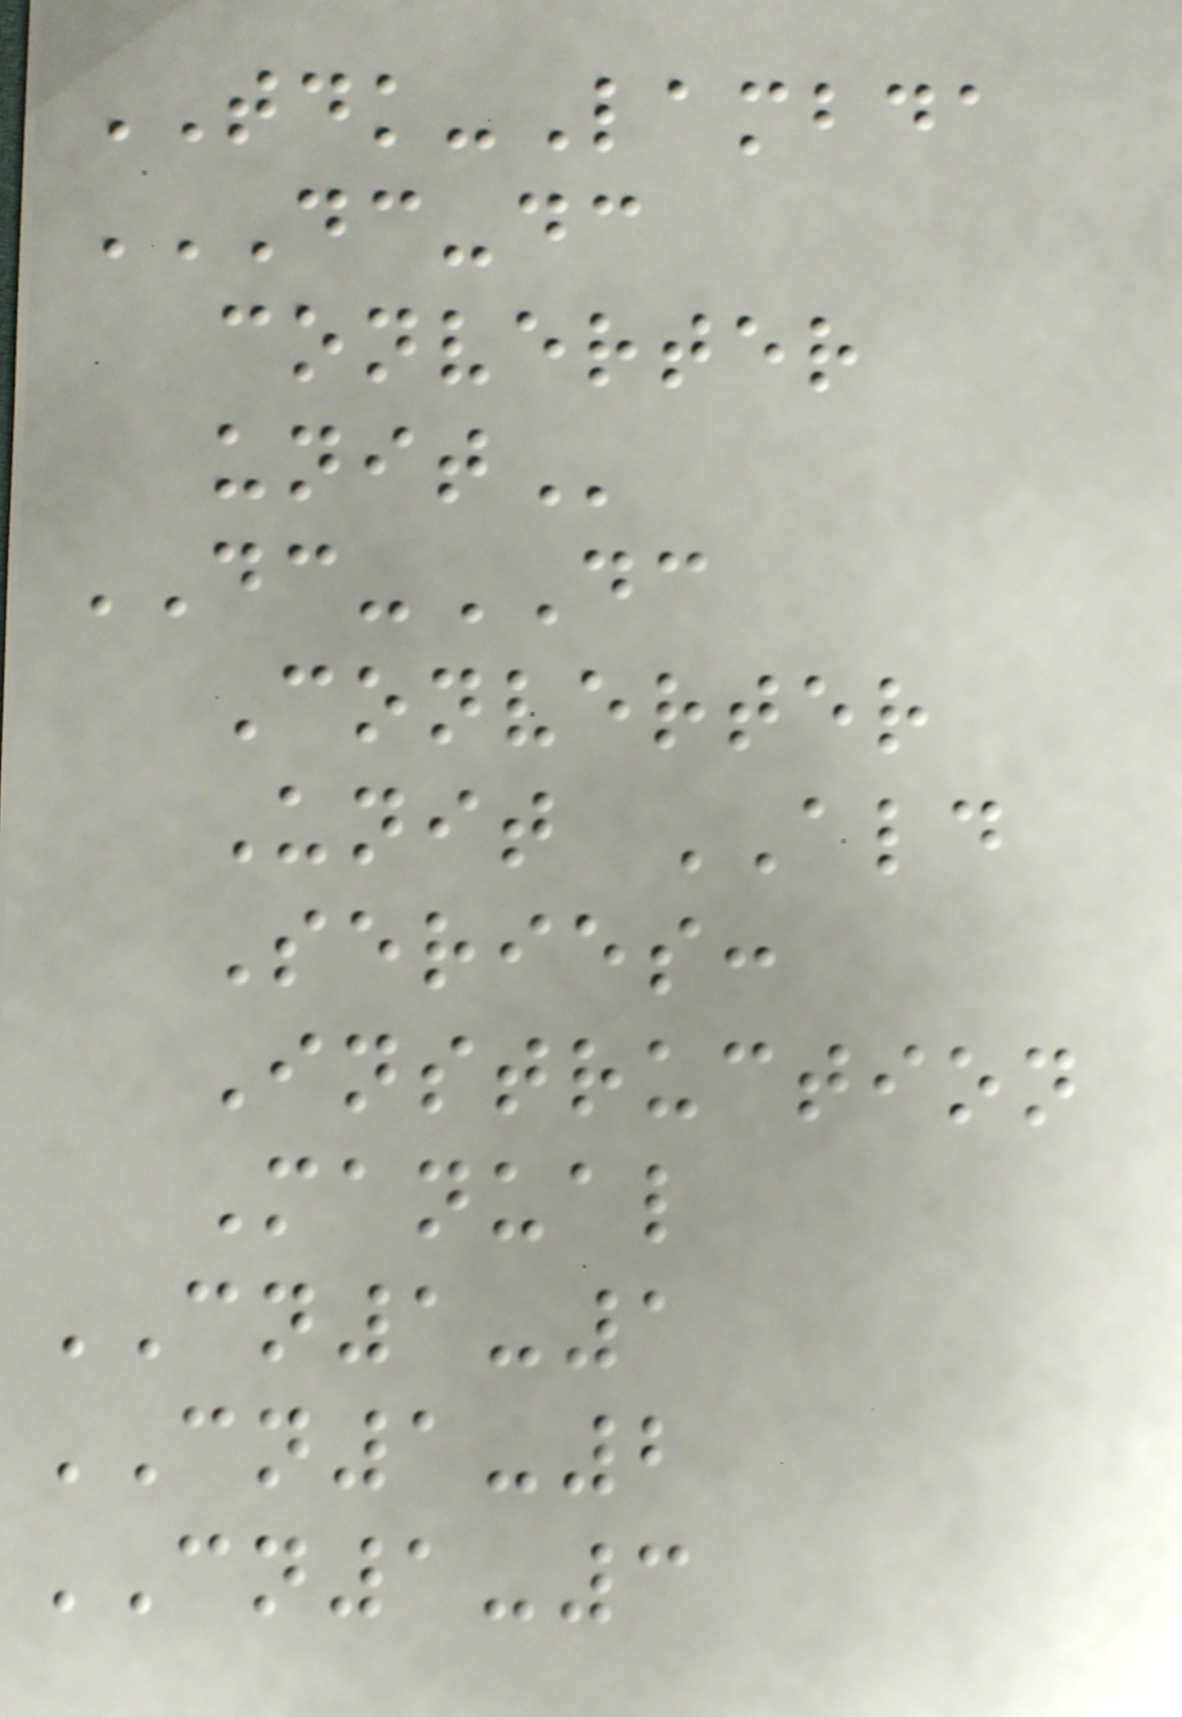TDK-Lambda
DC-DC
CONVERTER
UNIT
DC-DC
Converter
Unit ALD
Series:
Instruction
Manual
CN1-1
CN1-2
CN1-3
